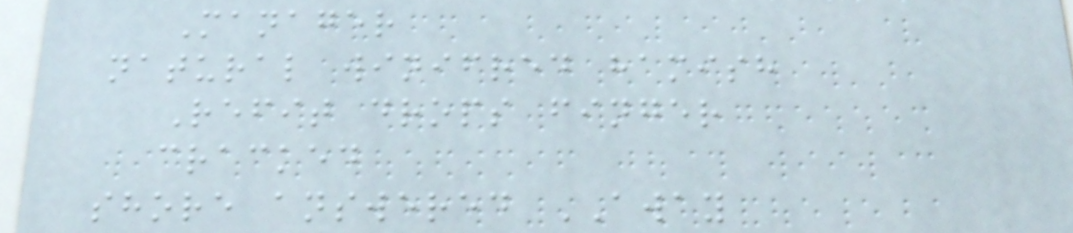Manager
natural winifred hamish
Refit drops finger
cracked
shore answered AWAY
